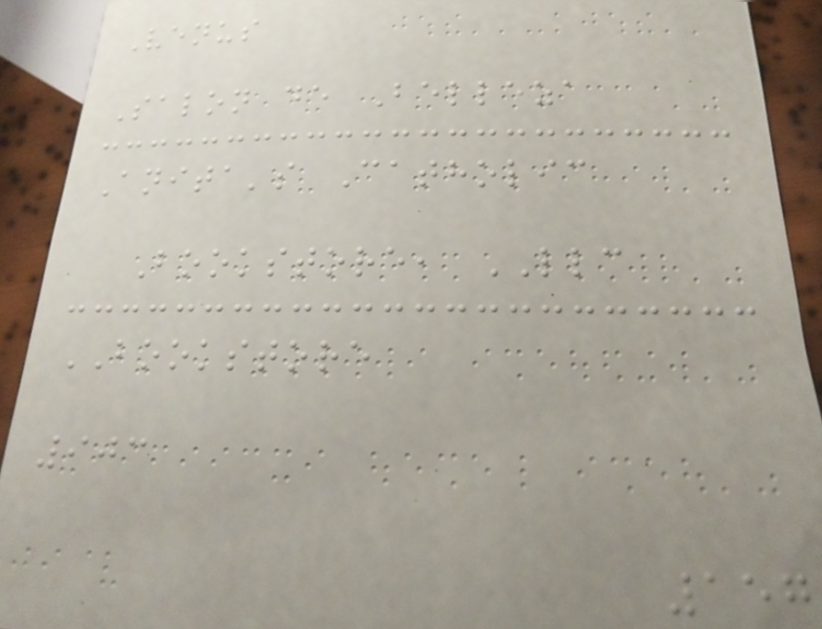Venus
Salon de Belleza
Anita's Catholic
Bookstore, LLC
BOOKSTORE
903
157
